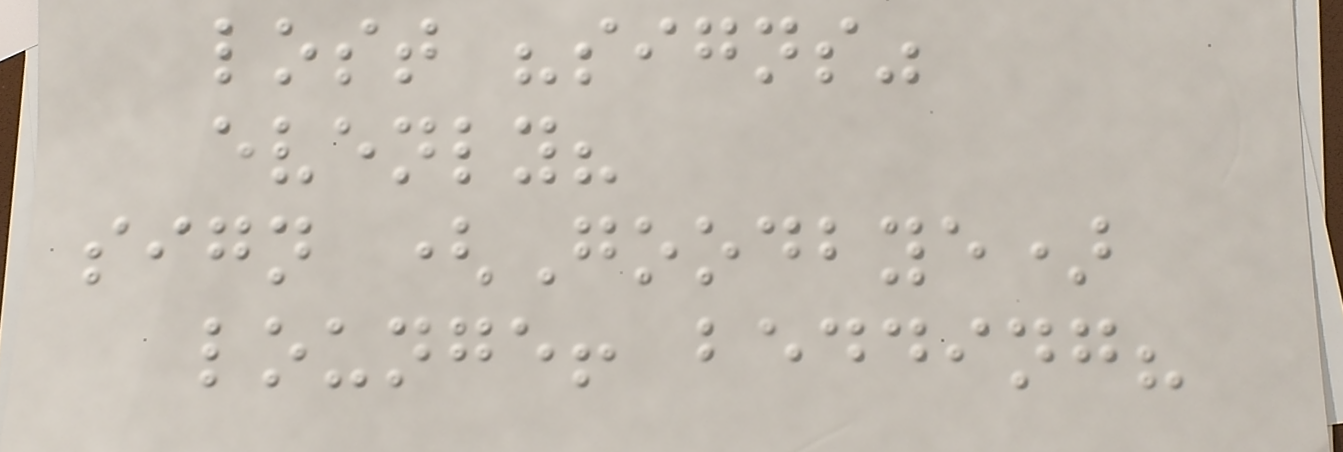lost "signs"
evenly?
sign (Goodbye)
lounge! bedding?
